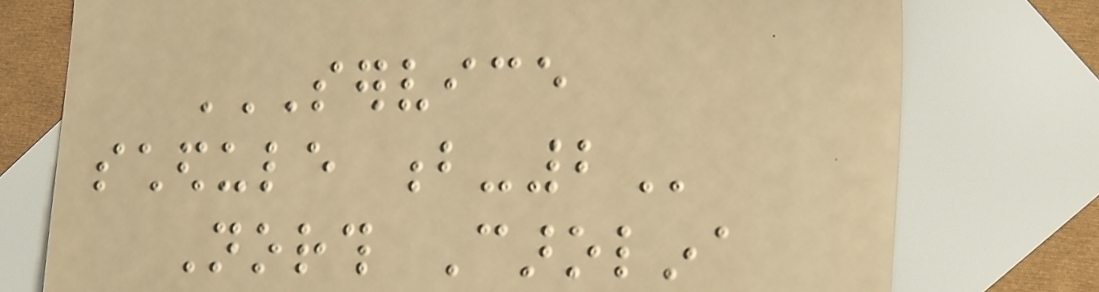SERVICE
SCHEDULE B-2
North Carolina
